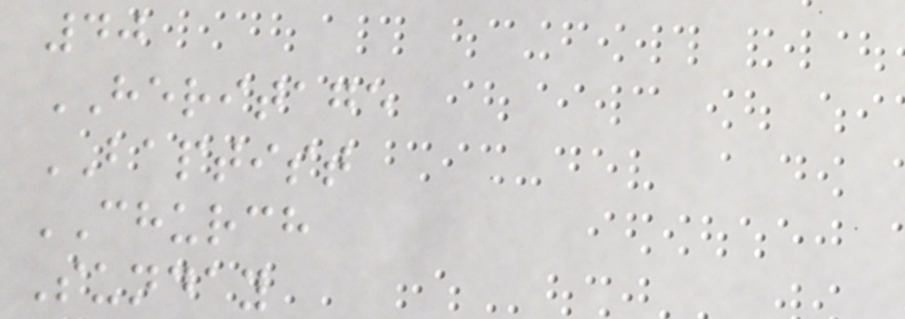40
HERITAGE
BAPTIST
CHURCH
Sunday
